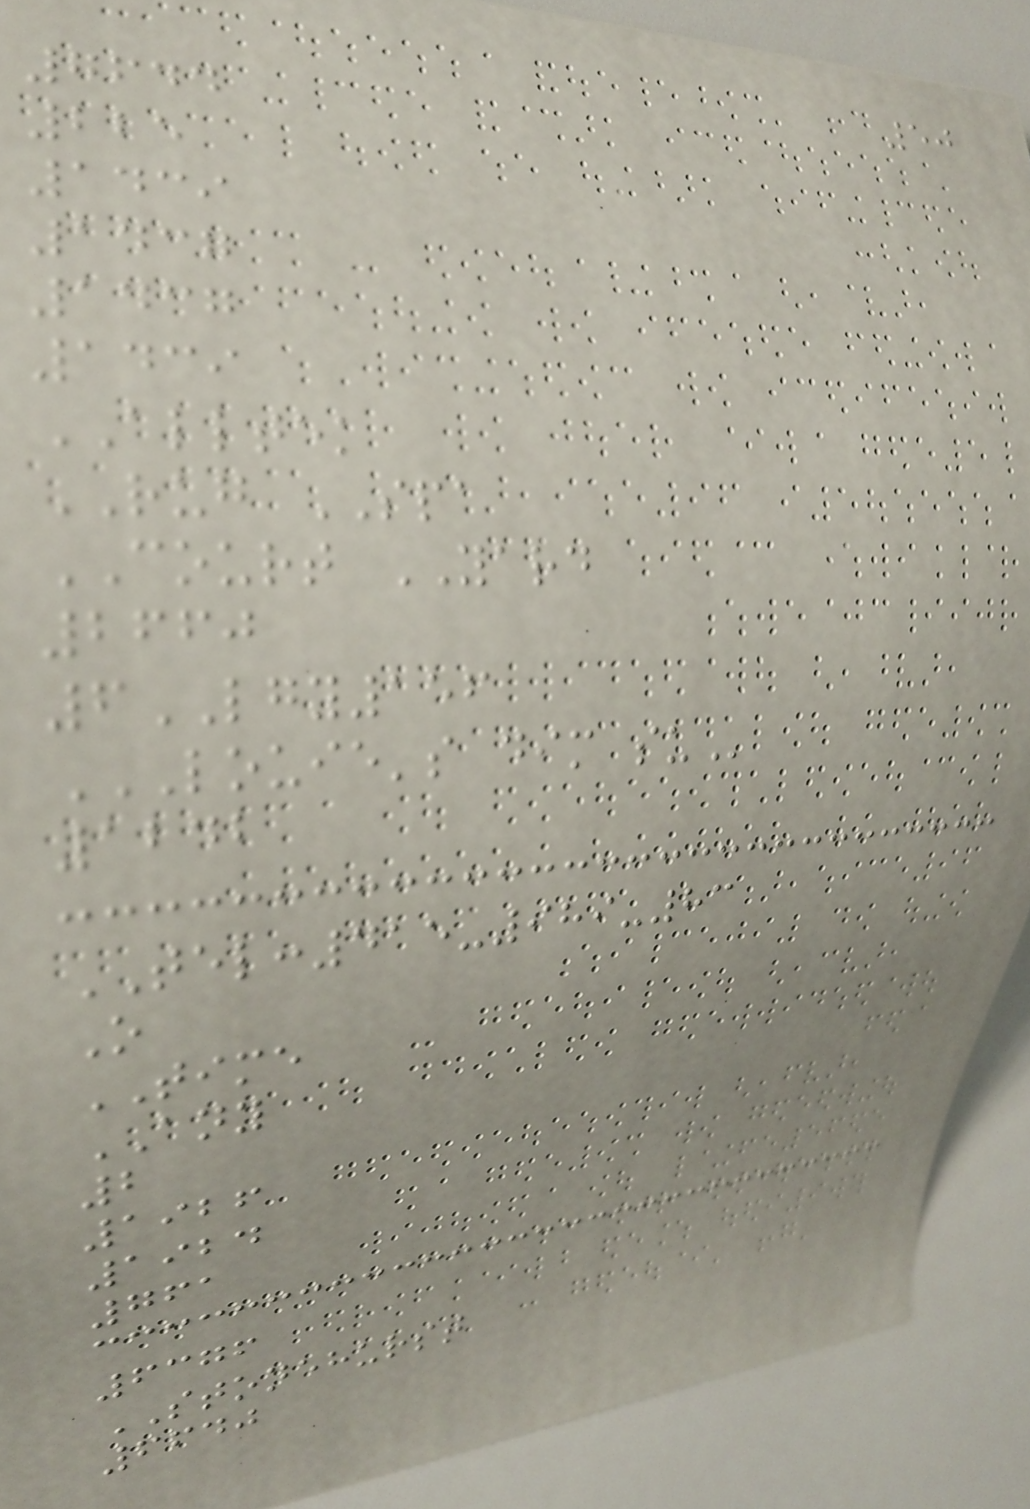50
7644
225
1439
1437
1437
1439
ALLTEK
RUG SPA
COURT YARD
2660
6LGY156
LOUIE'S DIM SU
1242
TEL:415-989-83
O
TIME
ANY
2
1926
1924
761
6376
STONEHURST
6640
